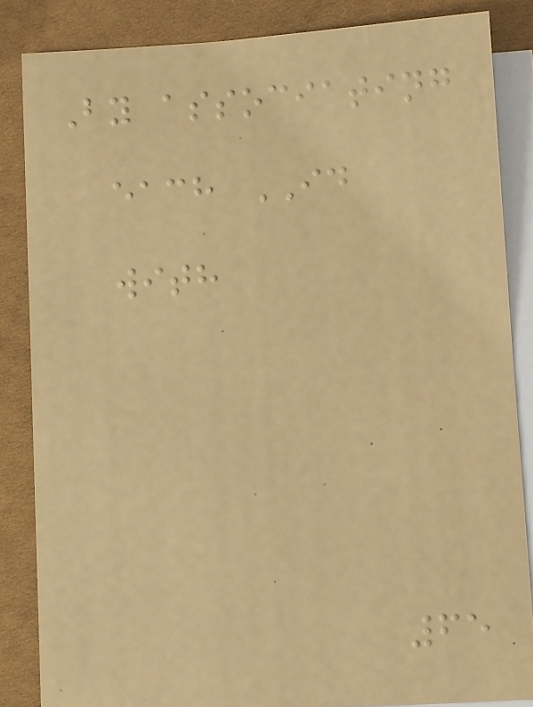By associating
each ID
with
65
